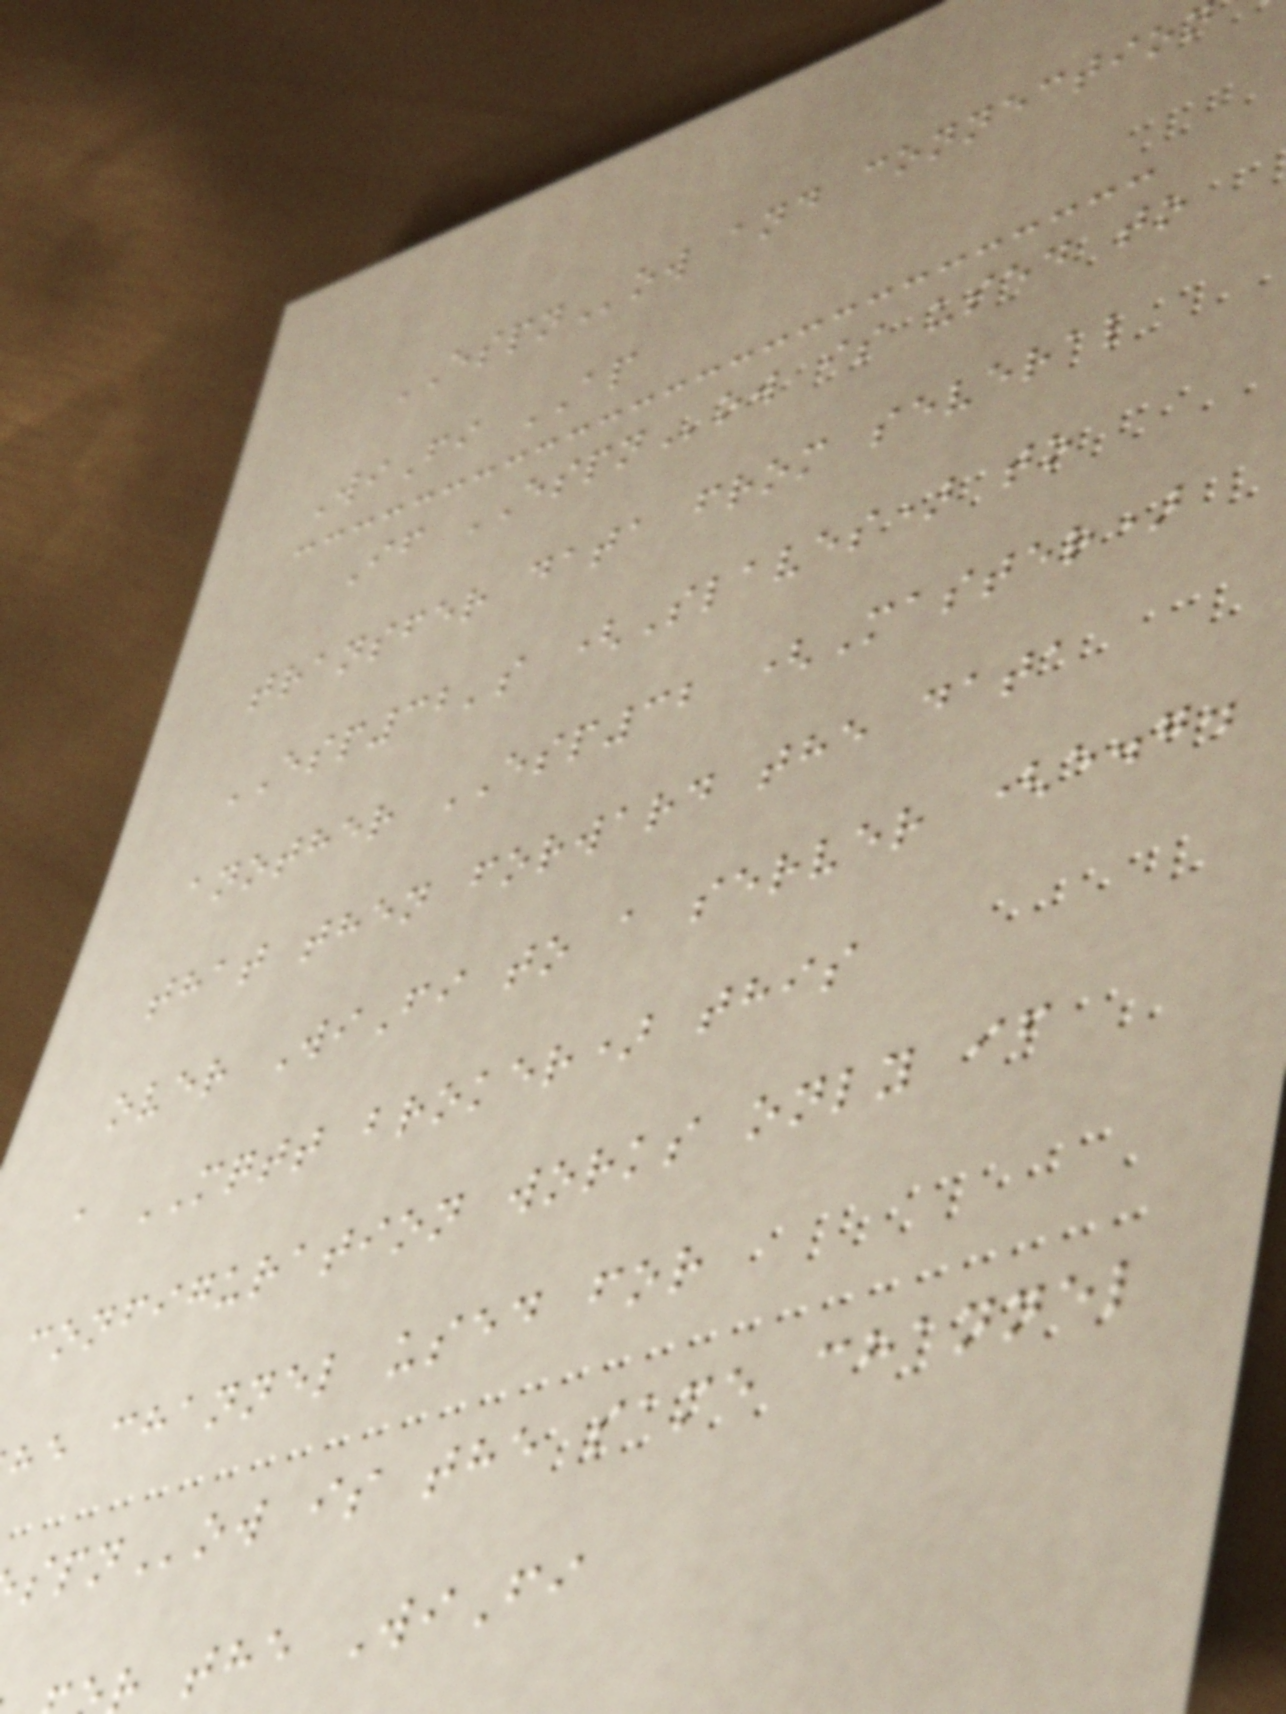ESPNow and connectio
WiFi AP
If ESPNow is used to
transfer data from several
ESP32's (Slaves) to
another ESP32 (Master)
that then forward the data
over WiFi to a server (e.g.
a MQTT broker) this
configuration works only if
he channel used for
ow is the same channel
the WiFi
